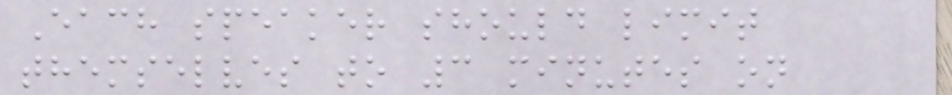Each speaker should limit
themselves to 3 minutes on
